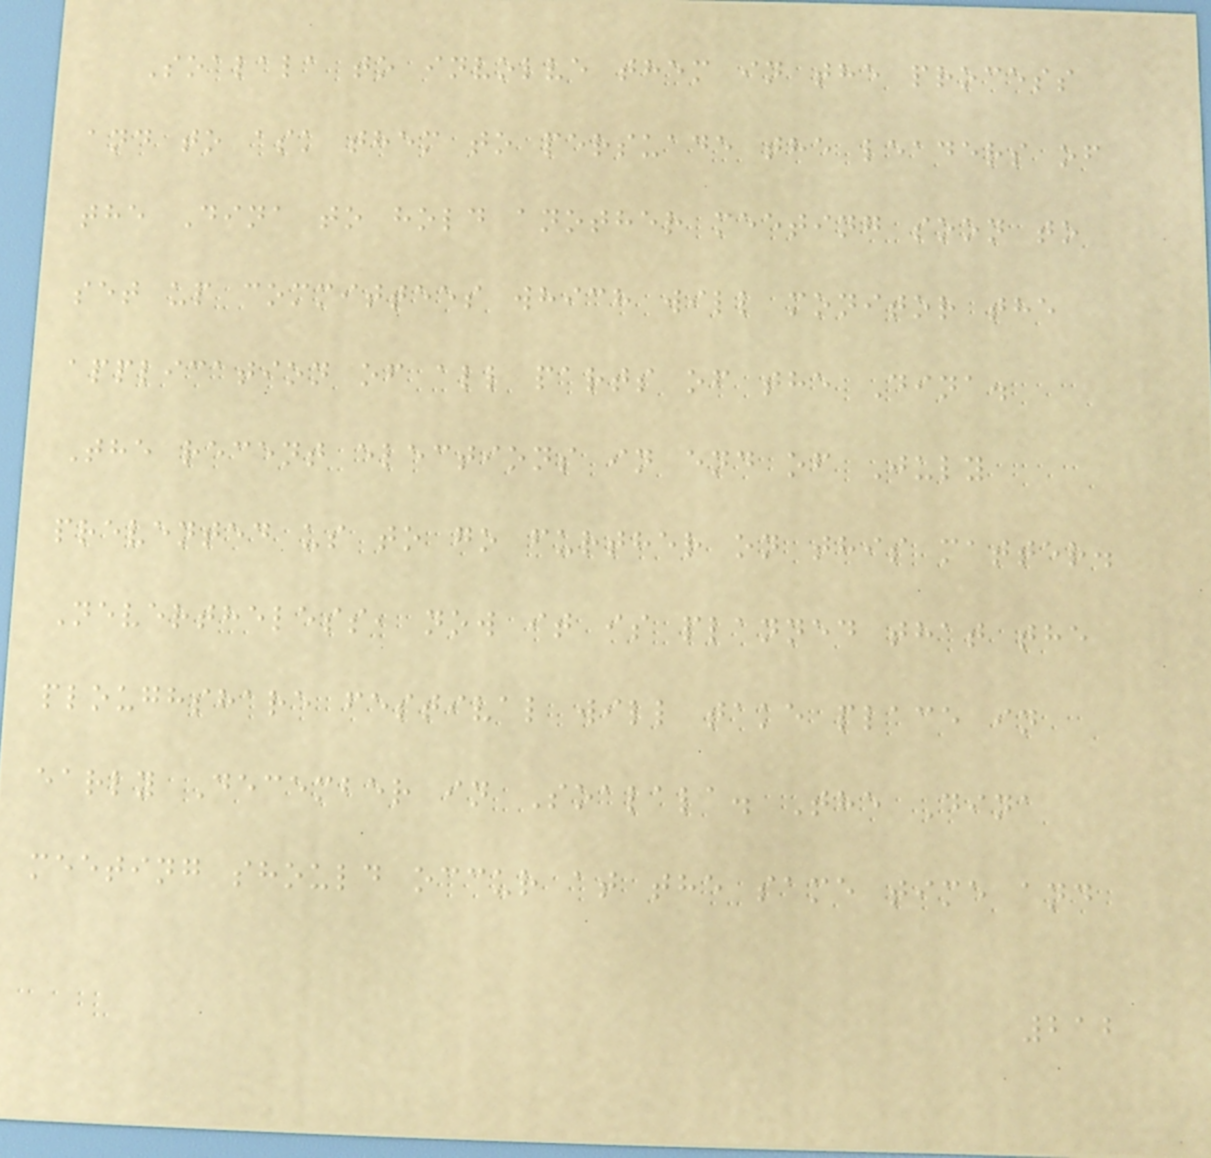Soalala to involve them in the process
and to ask them to persuade the leaders of
the Dina to hold another meeting soon to
set up committees which will monitor the
application of all parts of the Dina.
The recent elections in end of July
prevented us to go further on this matter.
Nevertheless, now it is planned that the
ploughshare festival will take place in
early December in Soalala. The Dina
meeting should occur at the same time and
212
